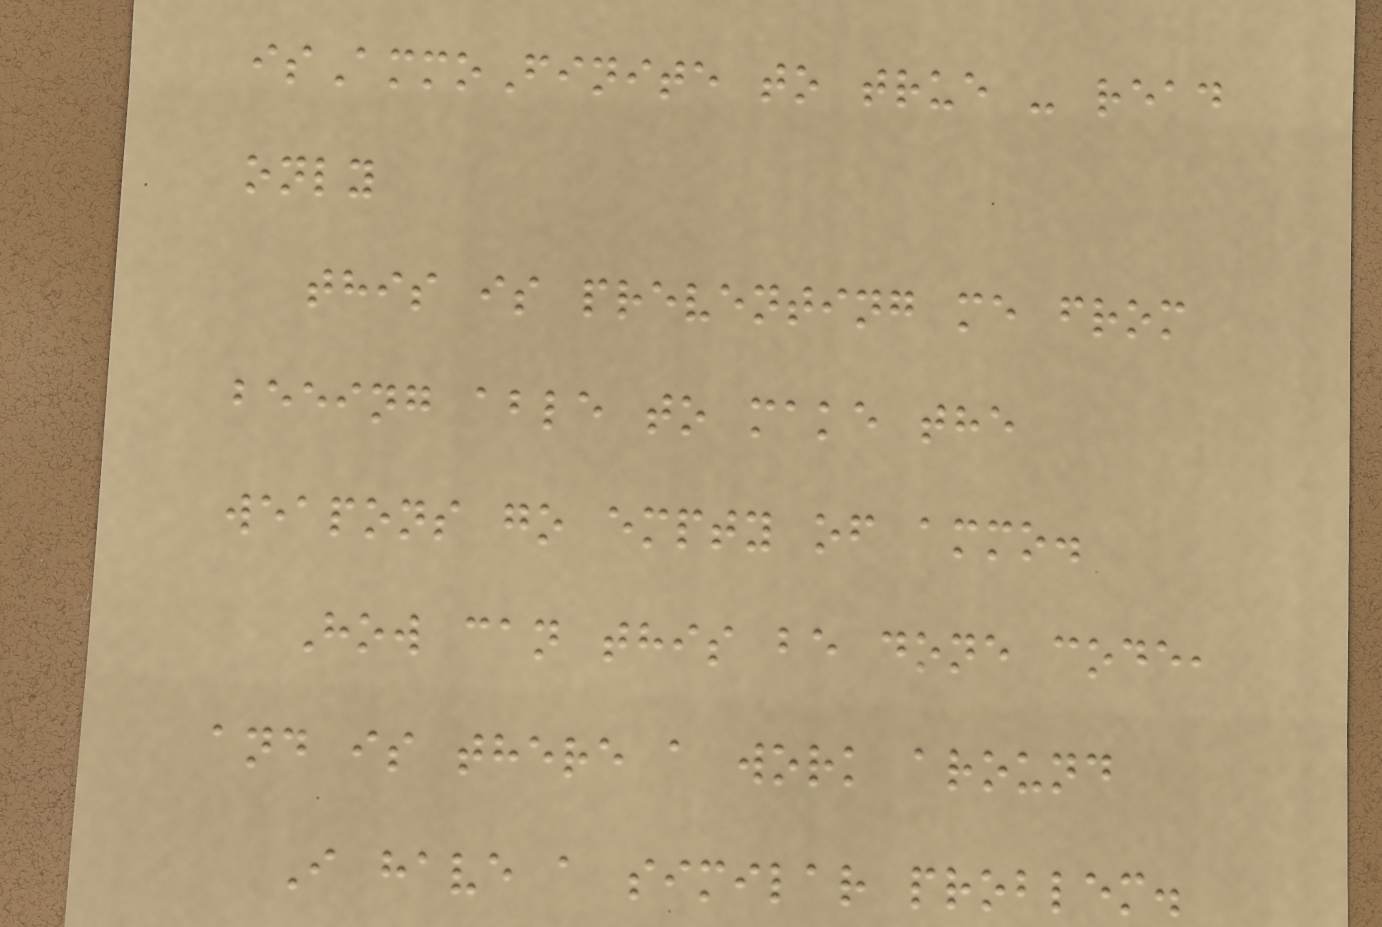isAmmoFinite to true - read
only
this is preventing me from
beeing able to make the
weapons go empty of ammo.
How can this be done code,
and is there a work around
I have a similar problem.
